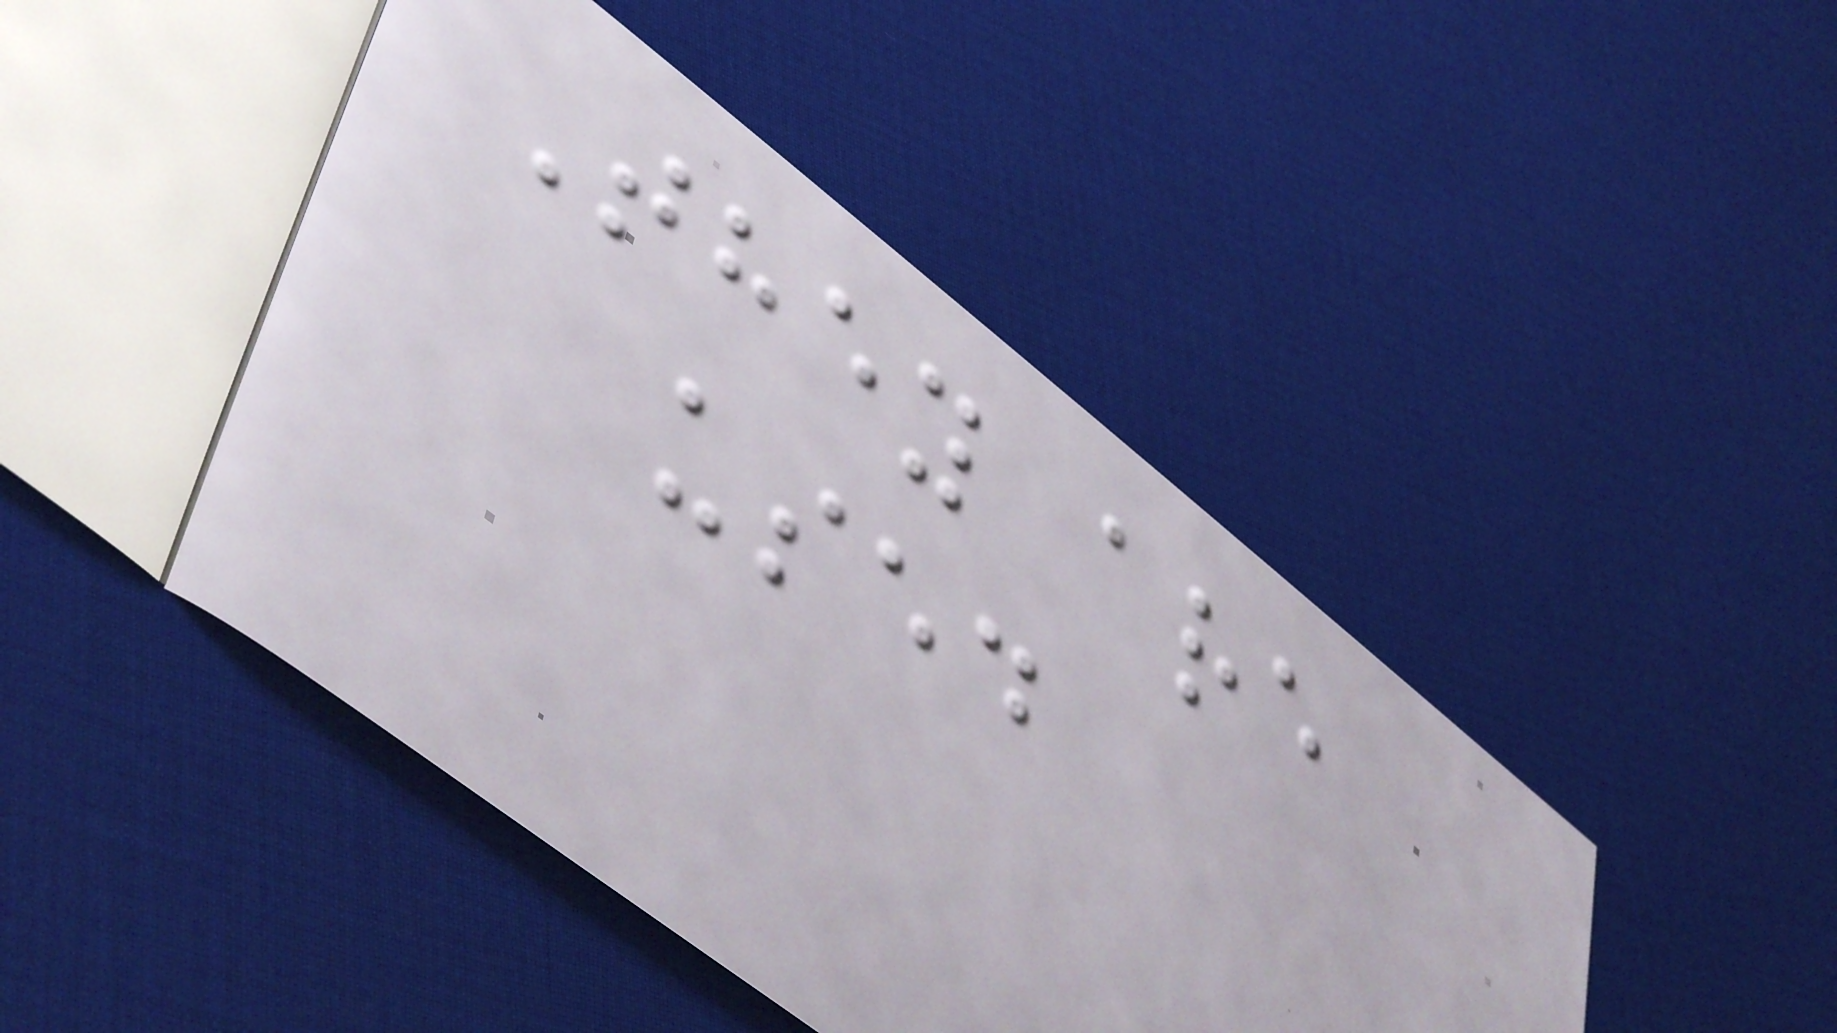They are
used
